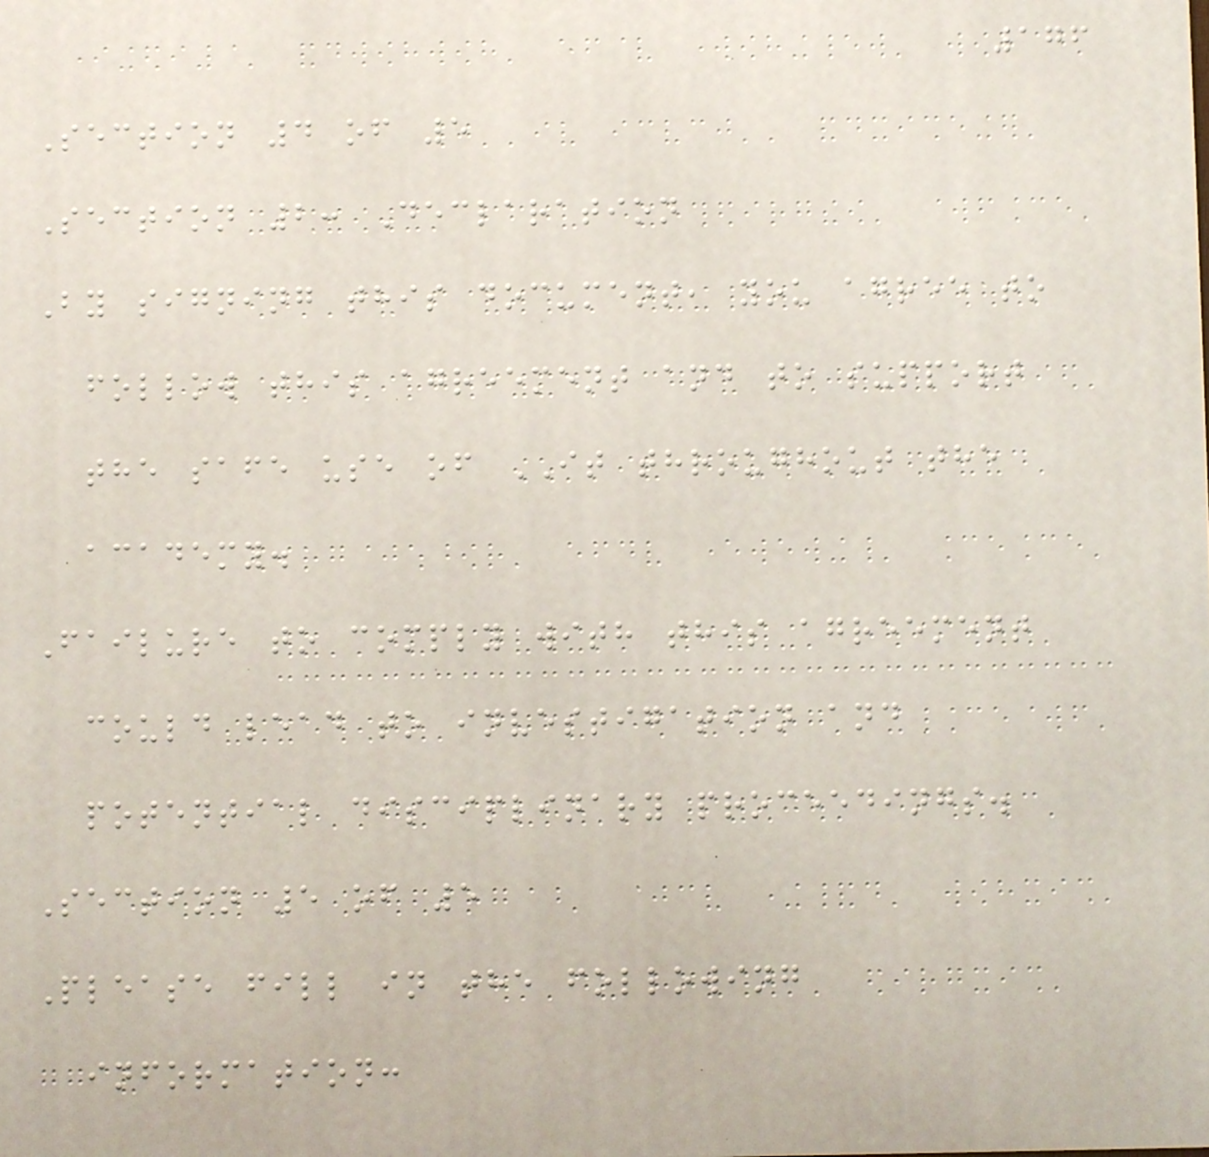176
Section 4 of 5
Section 2: Declaration
By signing this document, you agree to
follow this agreement and to support
the safe use of IT throughout the
academy.
Failure to comply with this agreement
could lead to investigation and
potential disciplinary proceedings.
Section 5 of 5
Please fill in the following
information:
